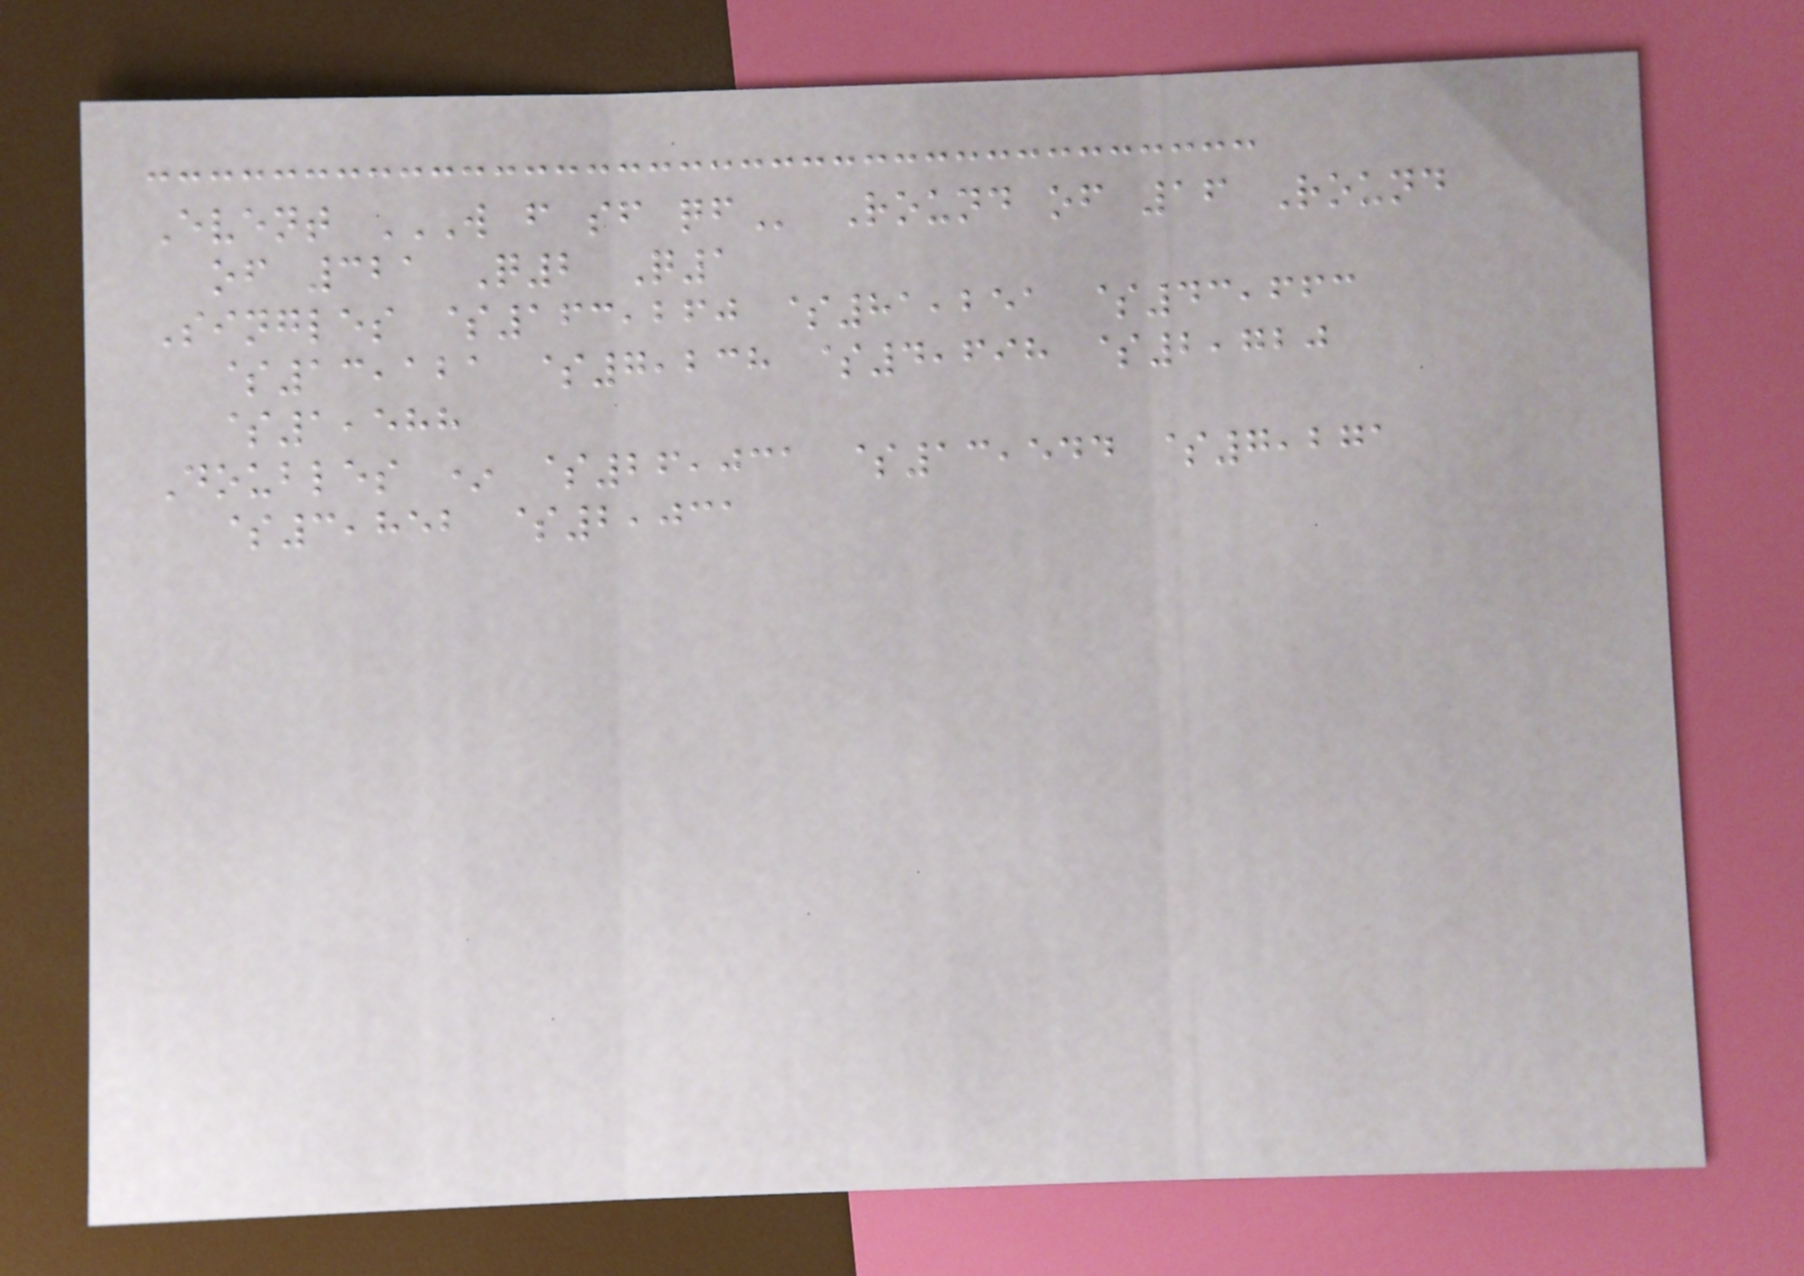Event W F SF QF Round of 16 Round
of 321 Q2 Q1
Singles $163,260 $81,251 $43,663
$13,121 $7,238 $4,698 $2,720
$1,588
Doubles * $26,031 $13,544 $7,271
$3,852 $2,031
